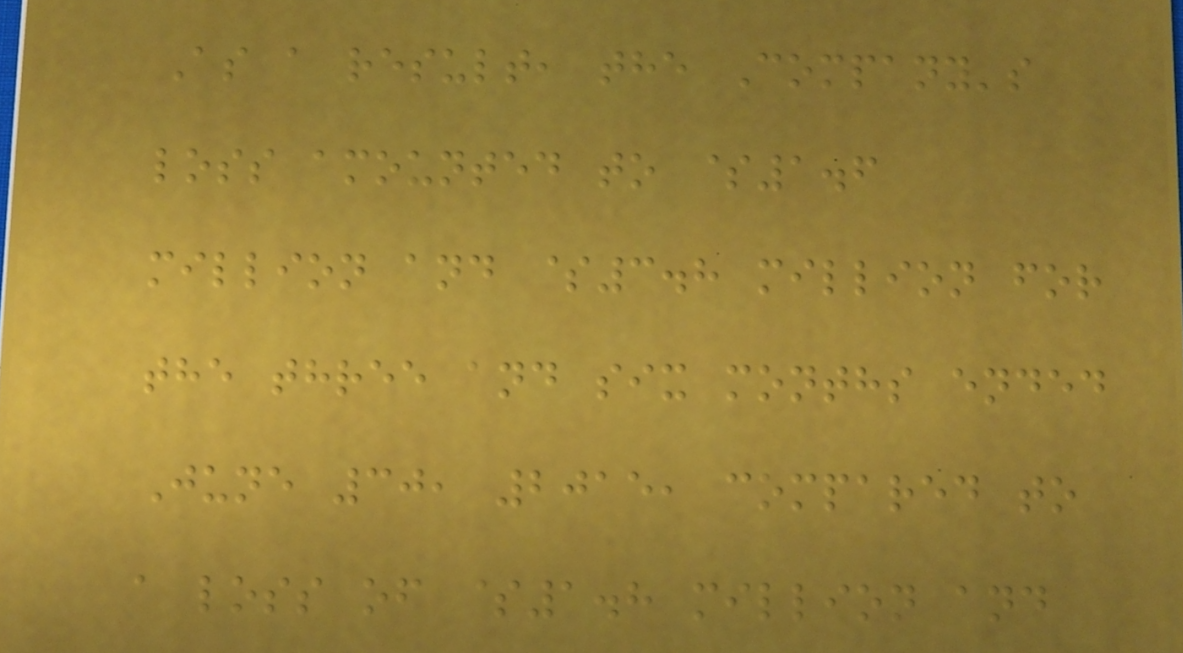As a result, the Company's
loss amounted to $1.6
million and $3.8 million for
the three and six months ended
June 30, 2015, compared to
a loss of $1.8 million and
